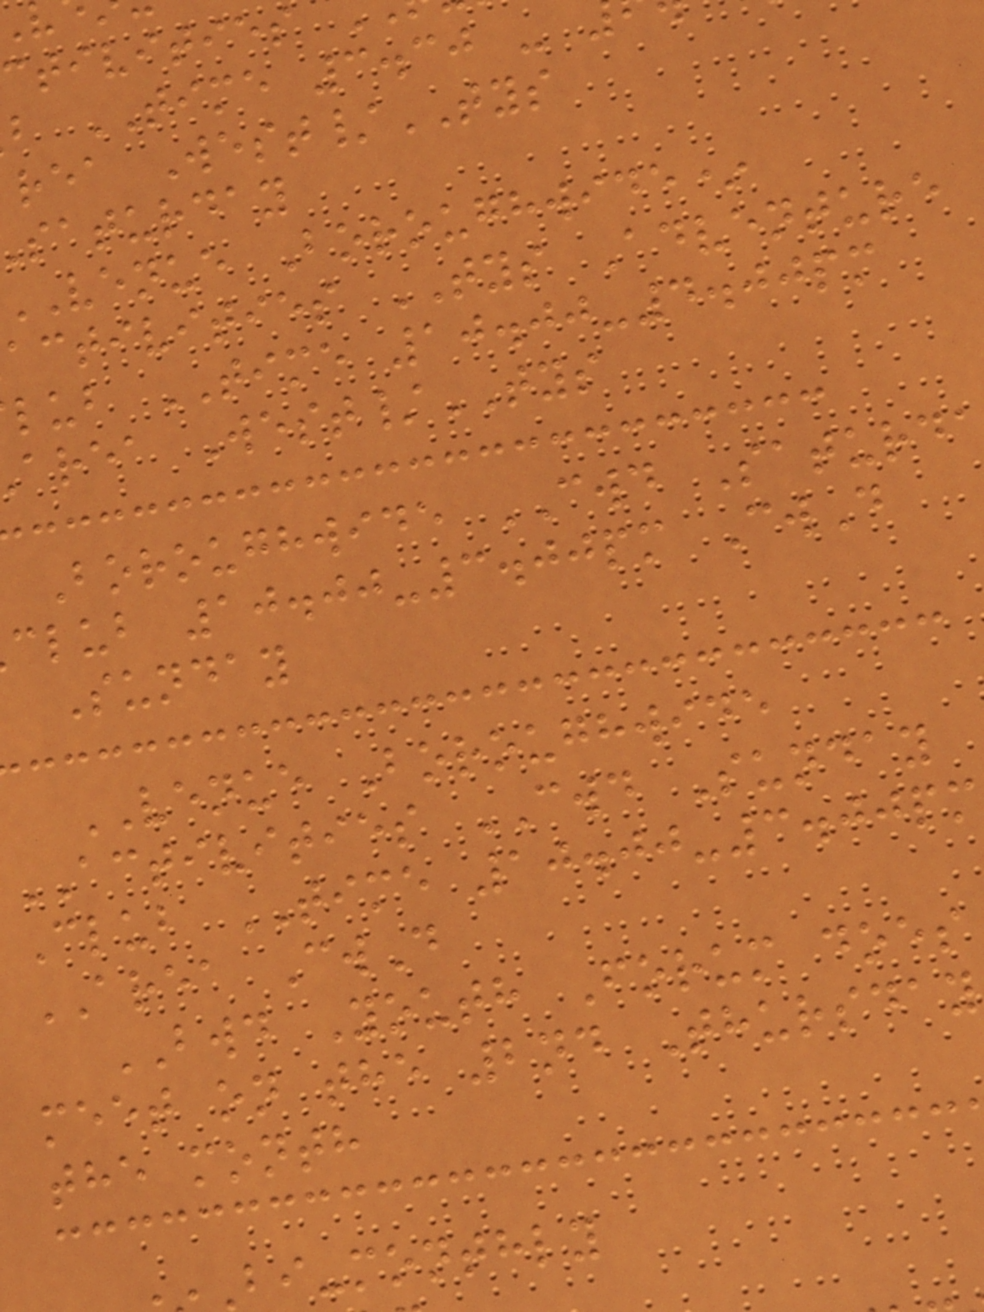ctivities
b TIME 3.30 -
rea West/TYS
saturday
venue Boroughwide*
activities TYS Adventure
lub TIME 10.00-4.00pm
area West/TYS
Boroughwide CWD Saturd
club 10.00-3.00pm CwD
Sunday
VENUE Boroughwide
ACTIVITIES CWD Sunday
Club TIME 10.00-3.00pm
AREA CwD
BWD Youth Forum does
meet on the 2nd Thursday
the month
bi-monthly
